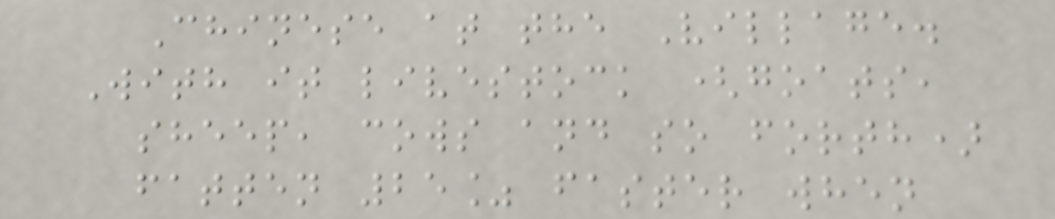Chinese at the Village.
With it livestock (goats,
sheep, cows and so forth)
fatten 25% faster when
